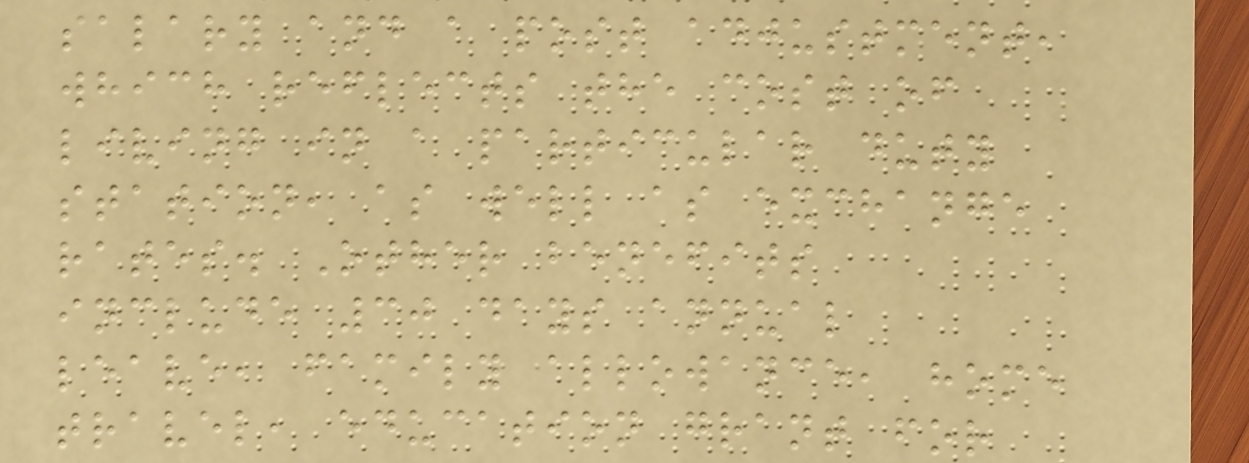salary and a post adjustment,
which reflects the cost of
living in a particular duty
station, as well as exchange
rates. Other benefits
include 30 days annual
leave, family allowance, home
travel, education grant for
